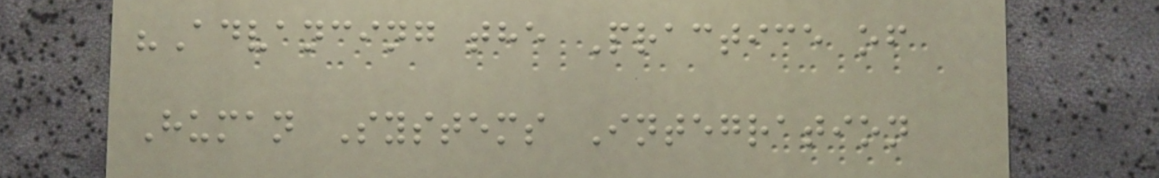"Advancing the Practice of
Human Systems Integration
